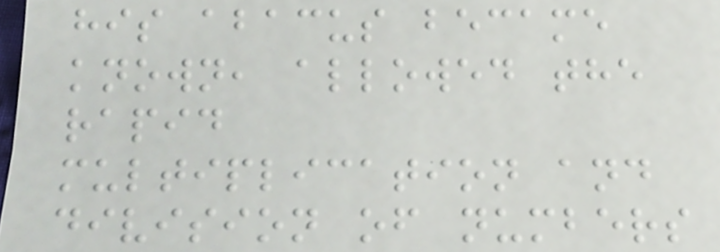his abacus became
known, allowed the
rapid
multiplication and
division of numbers
